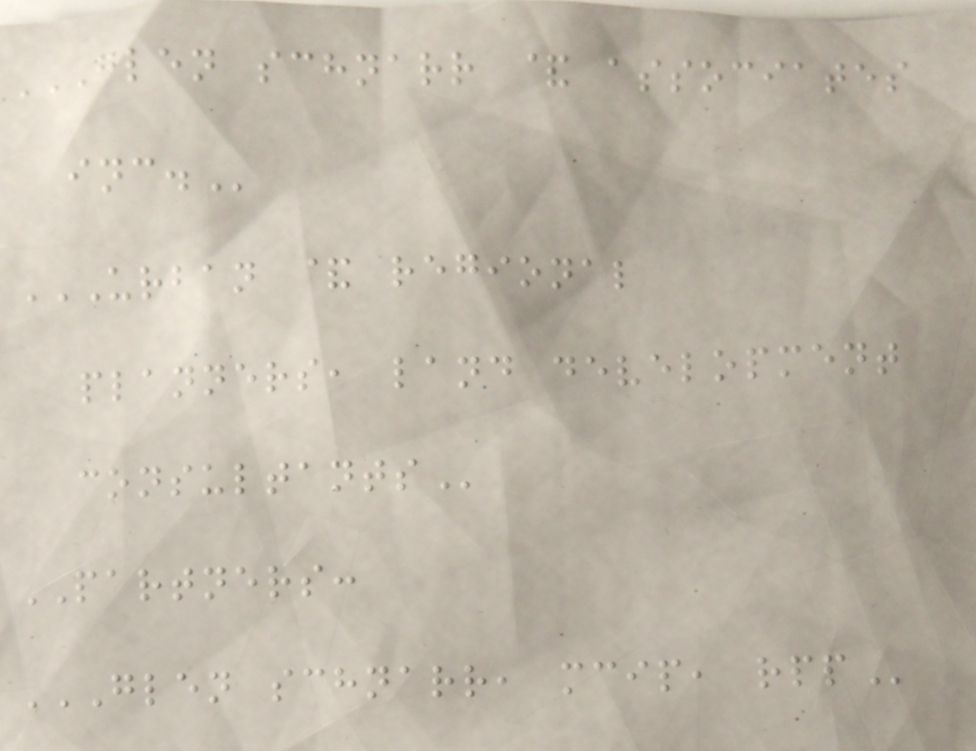GLEN SCHNARR & ASSOCIATES
INC.
URBAN & REGIONAL
PLANNERS, LAND DEVELOPMENT
CONSULTANTS
PARTNERS:
GLEN SCHNARR, MCIP, RPP
